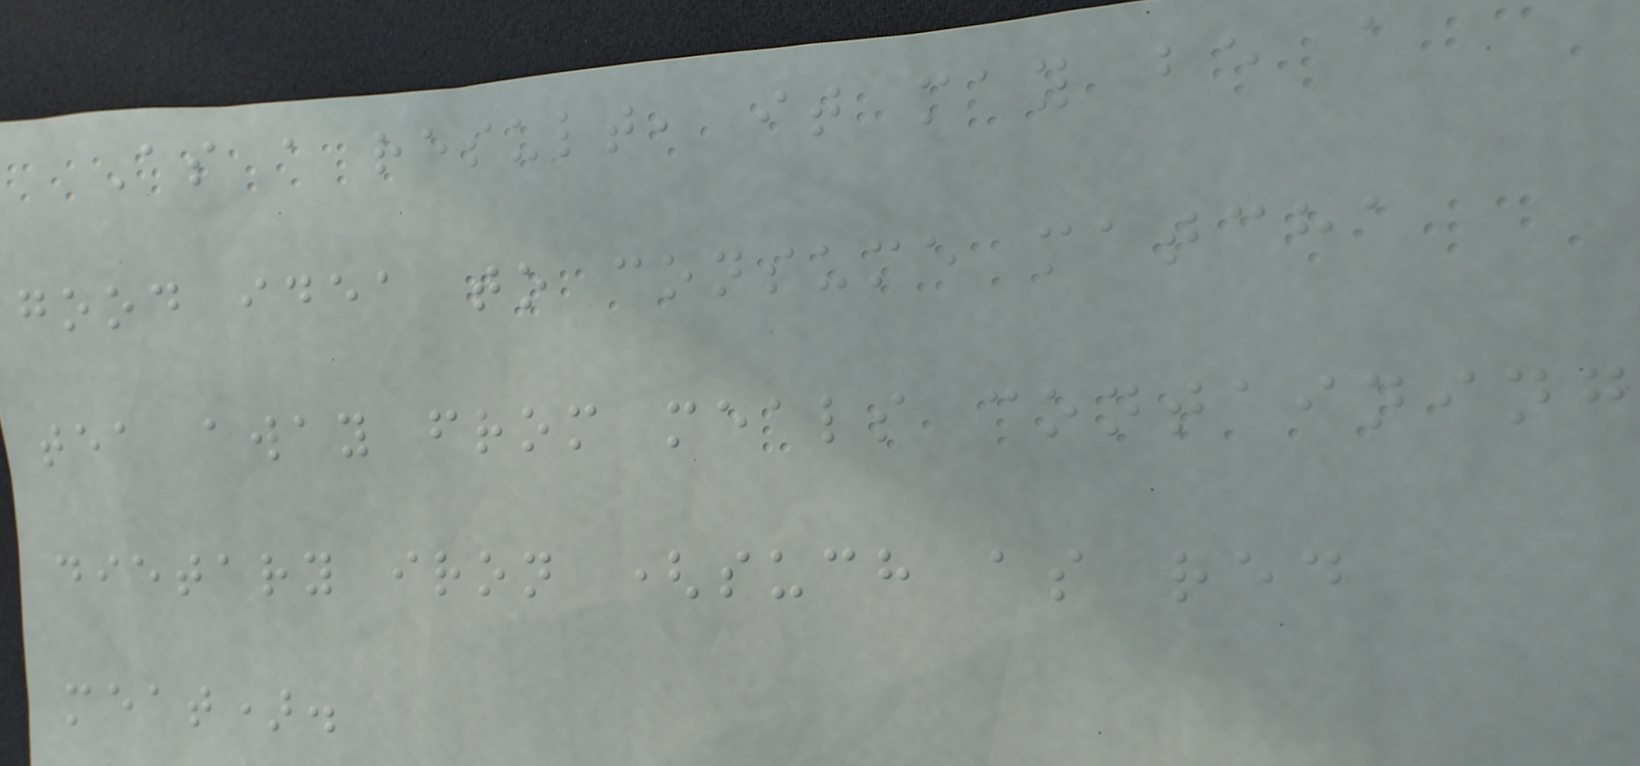As a result, it may be a
good idea to consume matcha
tea away from meals containing
dietary iron (such as red
meat).
